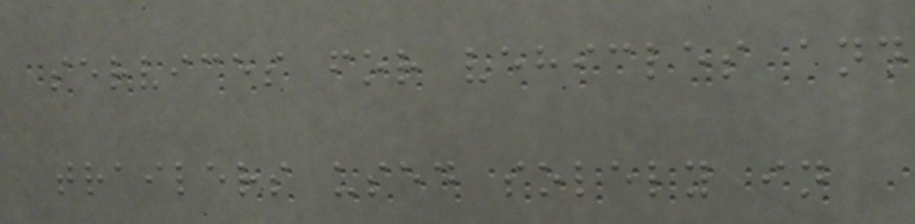services for vehicles and
trailers used solely in
